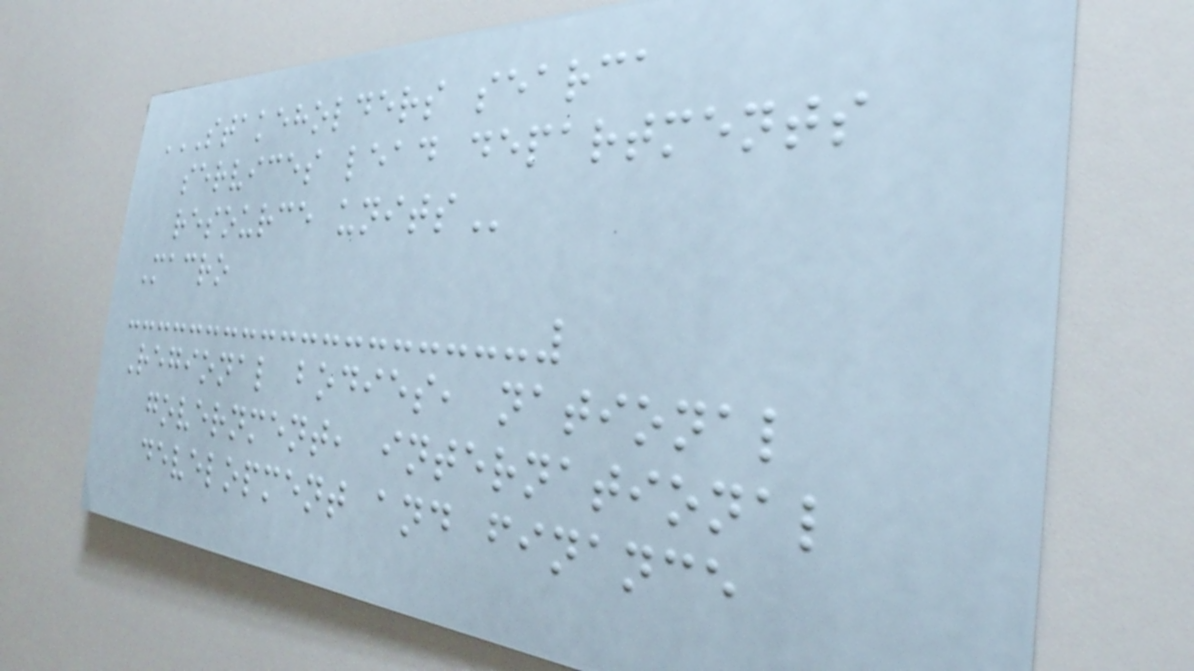STAKEHOLDERS SEARCA
SERVICES LEAD DEPARTMENTS
RESOURCE UNITS
Macro
Regional bodies, national
government, international
development and finance
